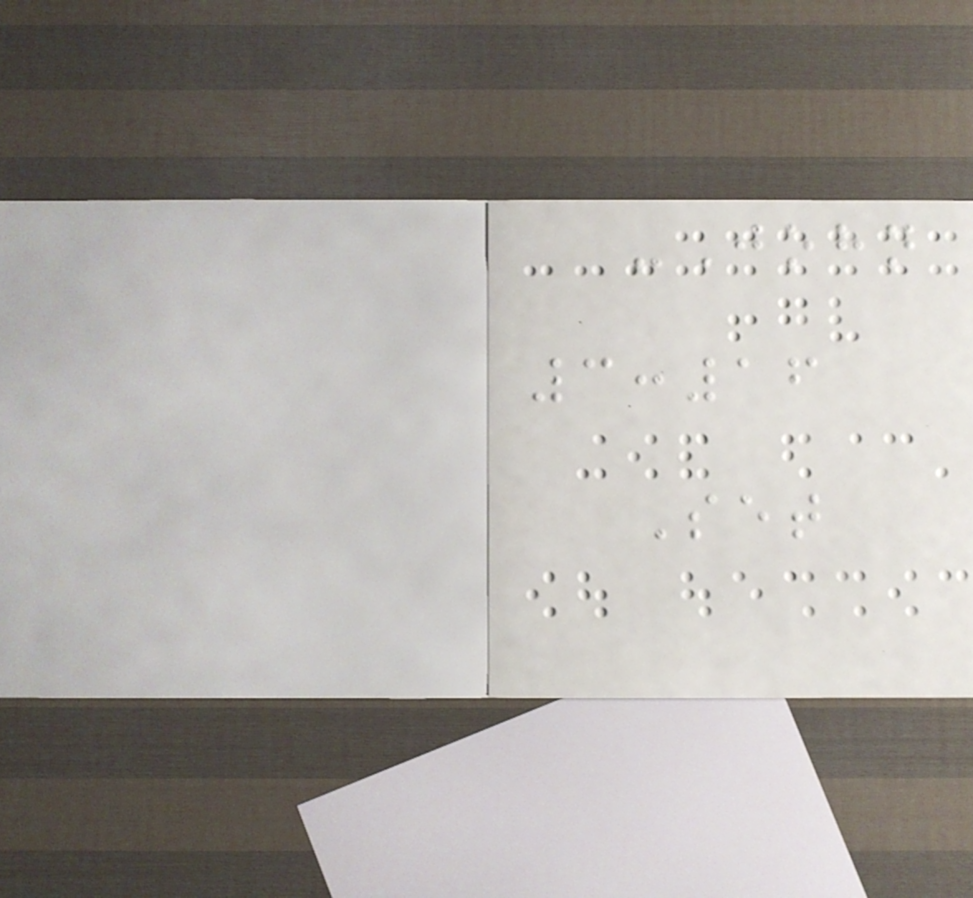-John
3:16
Set
